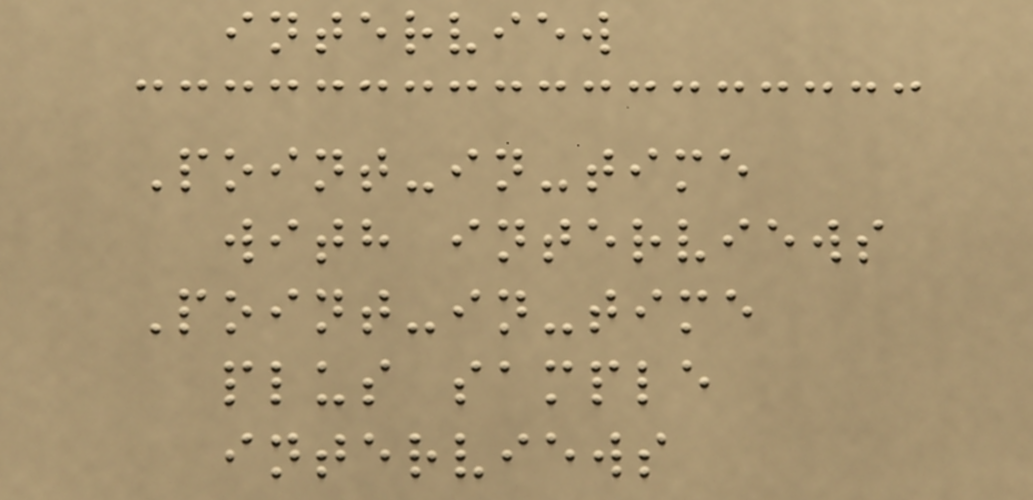interview
Point-in-time
with interviews
Point-in-time
plus sample
interviews
